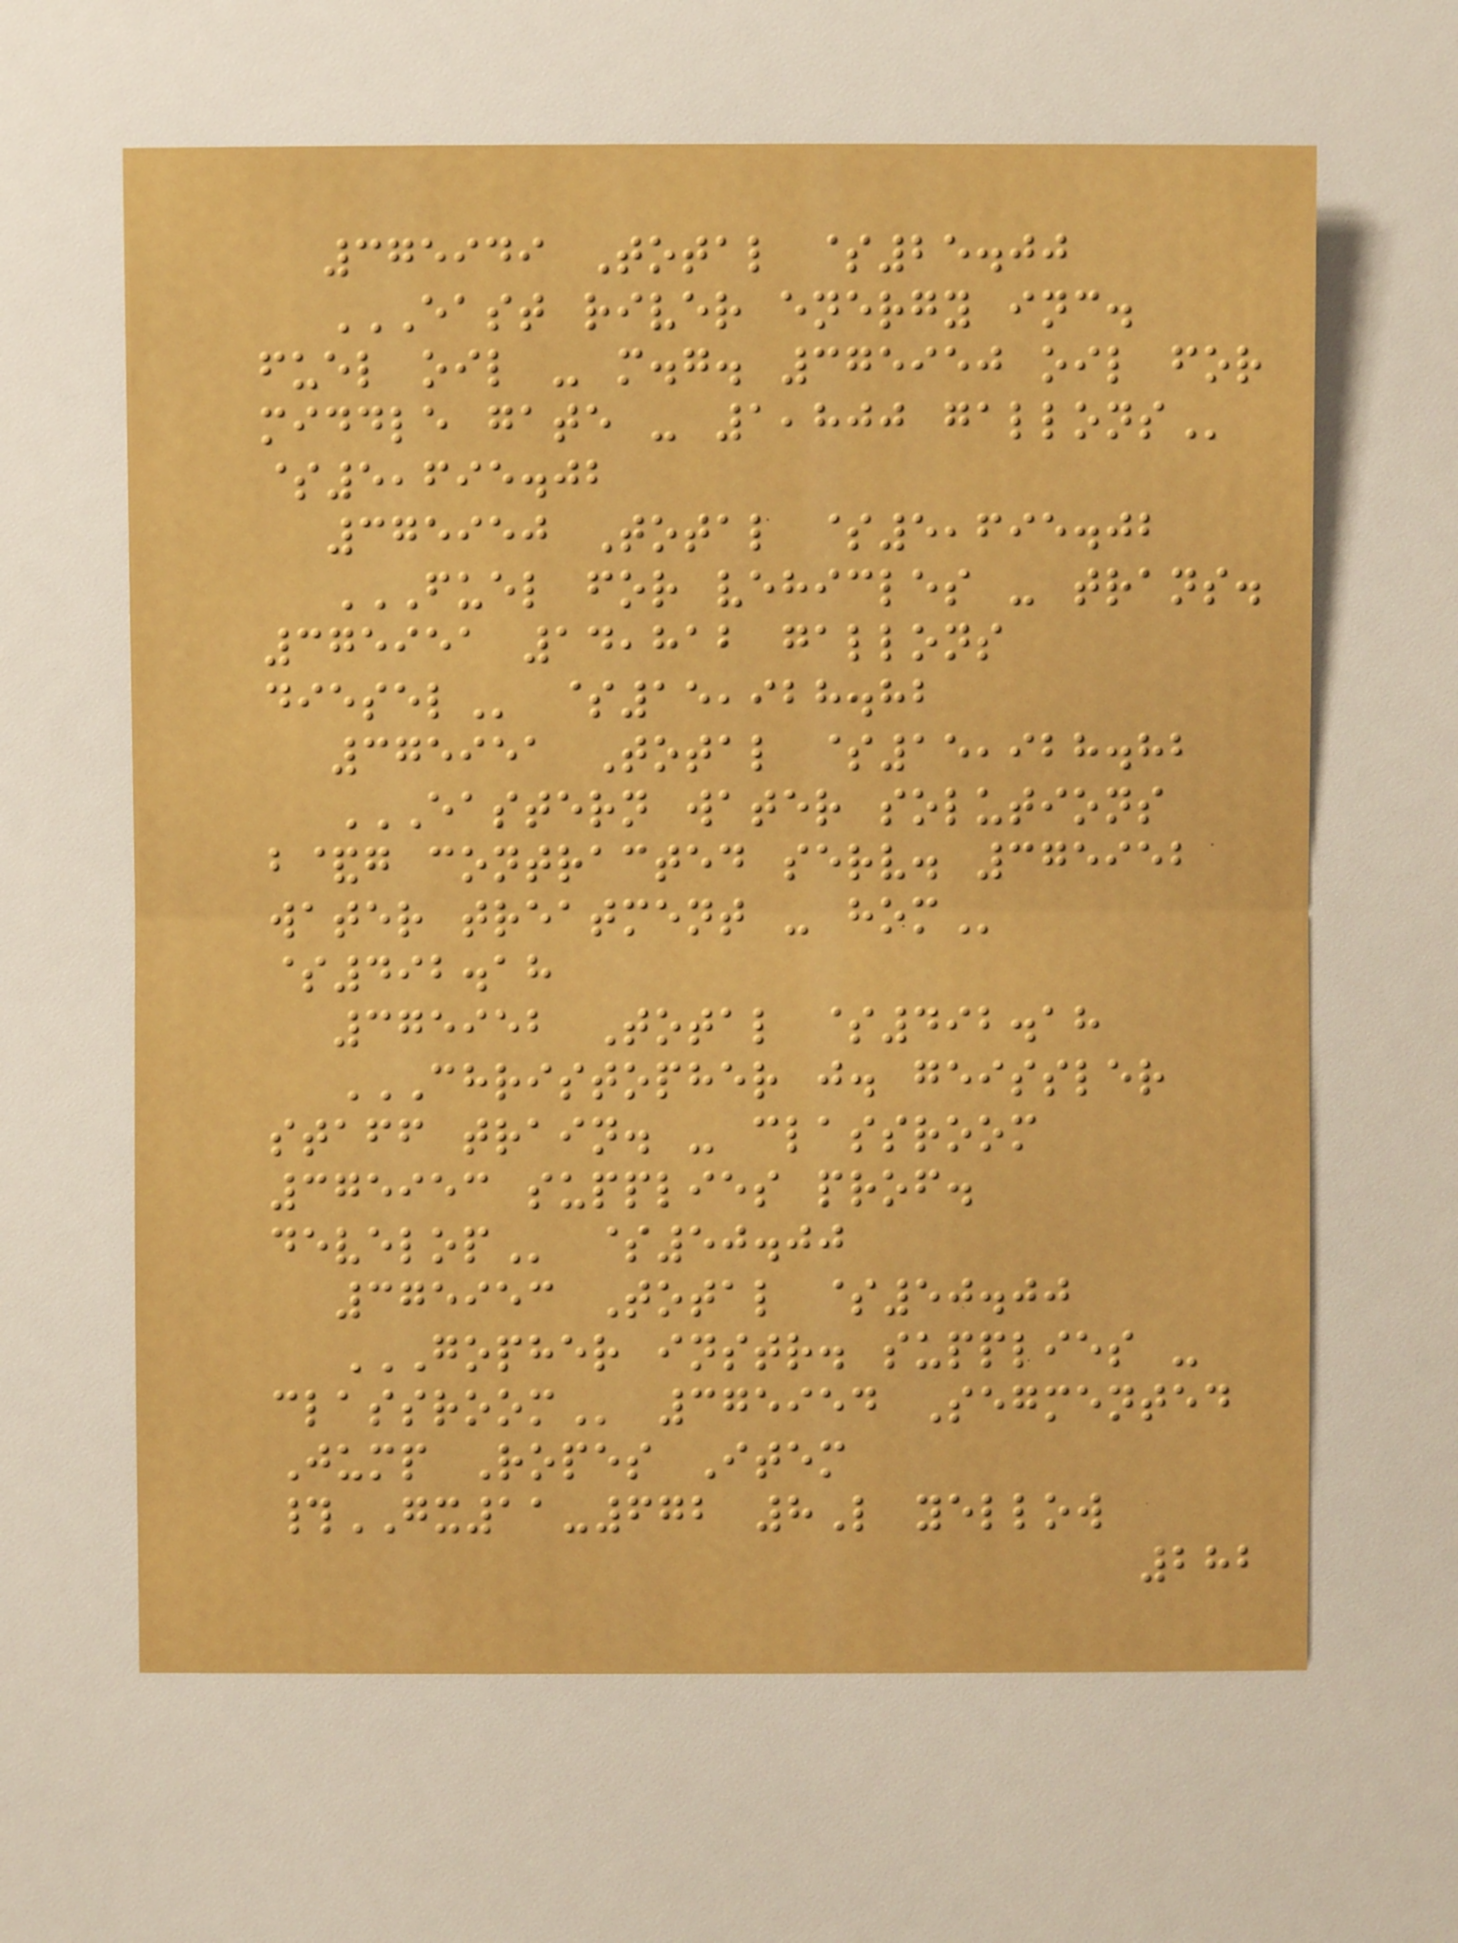375949 Total $25.00
EAST RIVER ENERGY INC.
FUEL OIL - M.G. 375950 OIL FOR
MIDDLE GATE - 1,800 GALLONS
$5,695.02
375950 Total $5,695.02
FUEL FOR VEHICLES - TRANS.
375951 14,812 GALLONS
DIESEL $15,928.82
375951 Total $15,928.82
EASTERN WATER SOLUTIONS
B&G CONTRACTED SERV. 375952
WATER TREATMENT - HOM
$492.18
375952 Total $492.18
CHRISTOPHER J. GEISSLER
STAFF TRAIN. - CLASSROOM
375953 SUPPLIES PROF.
DEVELOP $50.00
375953 Total $50.00
GOPHER INSTR. SUPPLIES -
CLASSROOM 375954 Segmented
Jump Ropes Item
#GX11-672 8L yellow
282
